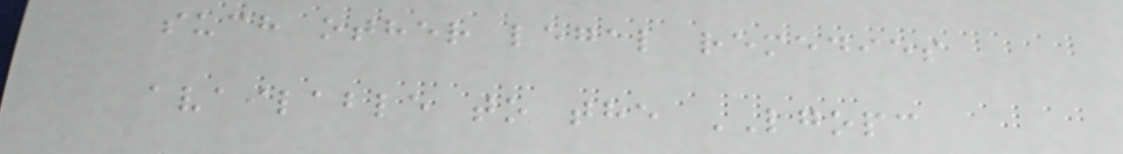such other legal remedies
available to the LGOPC
